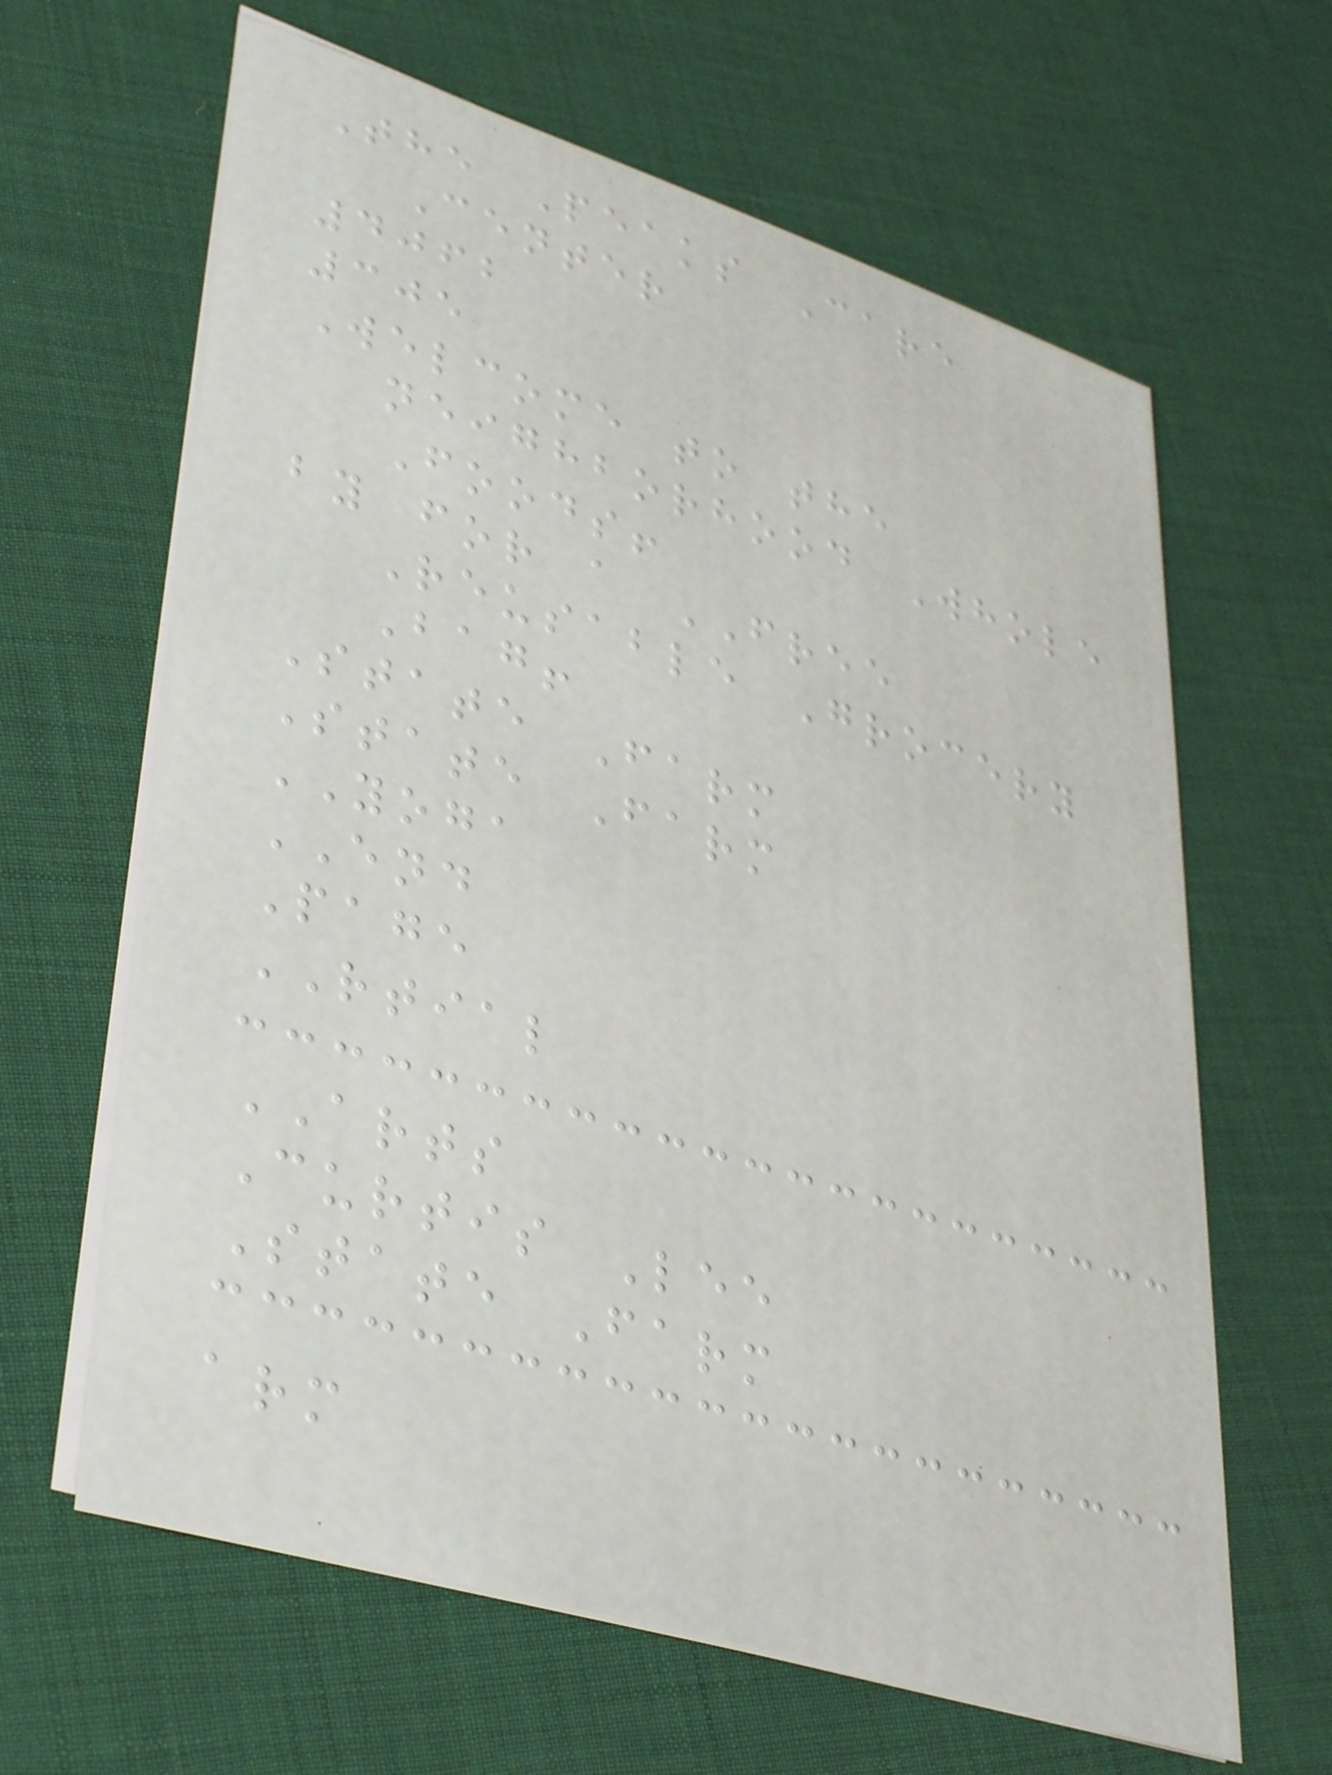The Peaks Care
Center
4062
305
Welcome to the
neighborhood Whole
Foods!
by for a FREE
Reusable Grocery
Bag!
State Farm
State Farm
YOGA
END
Page
RTIAL
ARTS
Curtis Lee
State Farm
arm
